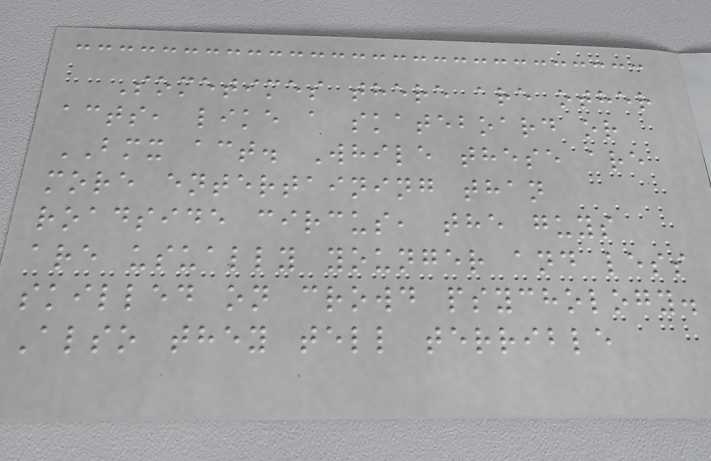Sometimes there are other
acts, like a skateboard or
BMX act. While these are
more entertaining than
roadside circus, the guys
are usually younger and less
skilled on crowd psychology.
Also they tell terrible
